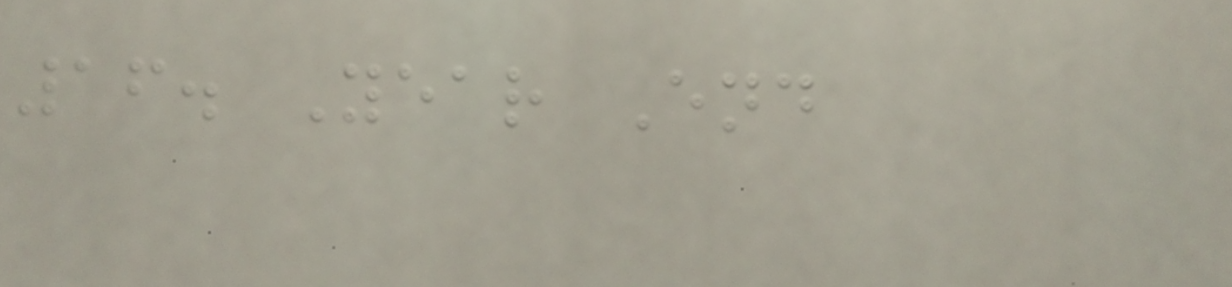16. Year End
